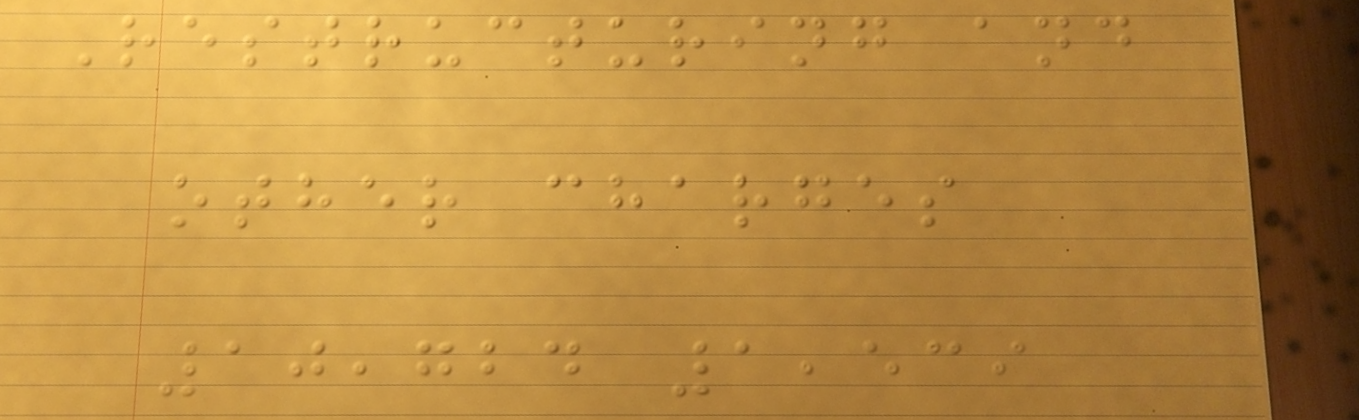Restructuring and
other charges
10,724 1,539
